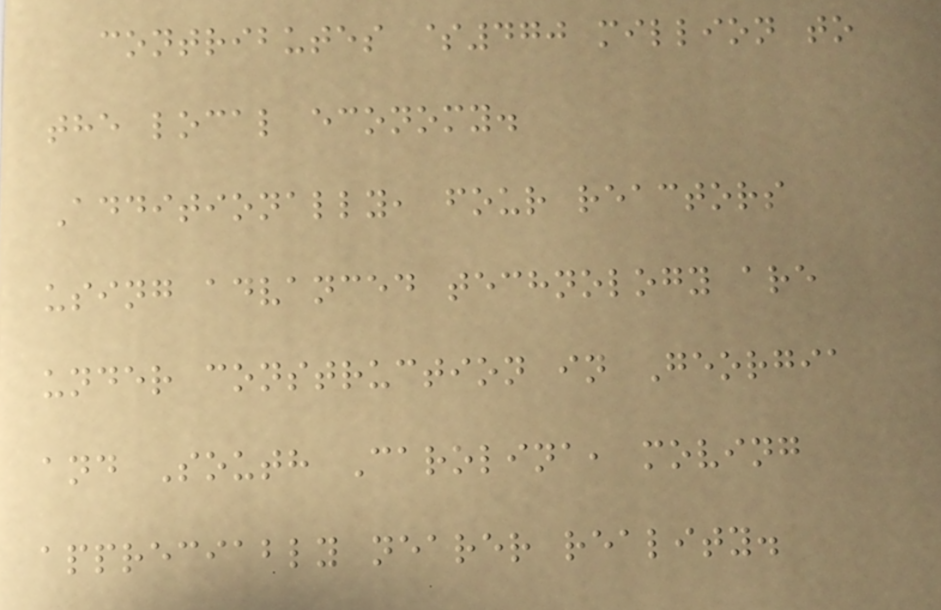contributes $470 million to
the local economy.
Additionally, four reactors
using advanced technology are
under construction in Georgia
and South Carolina, moving
appreciably nearer reality.
